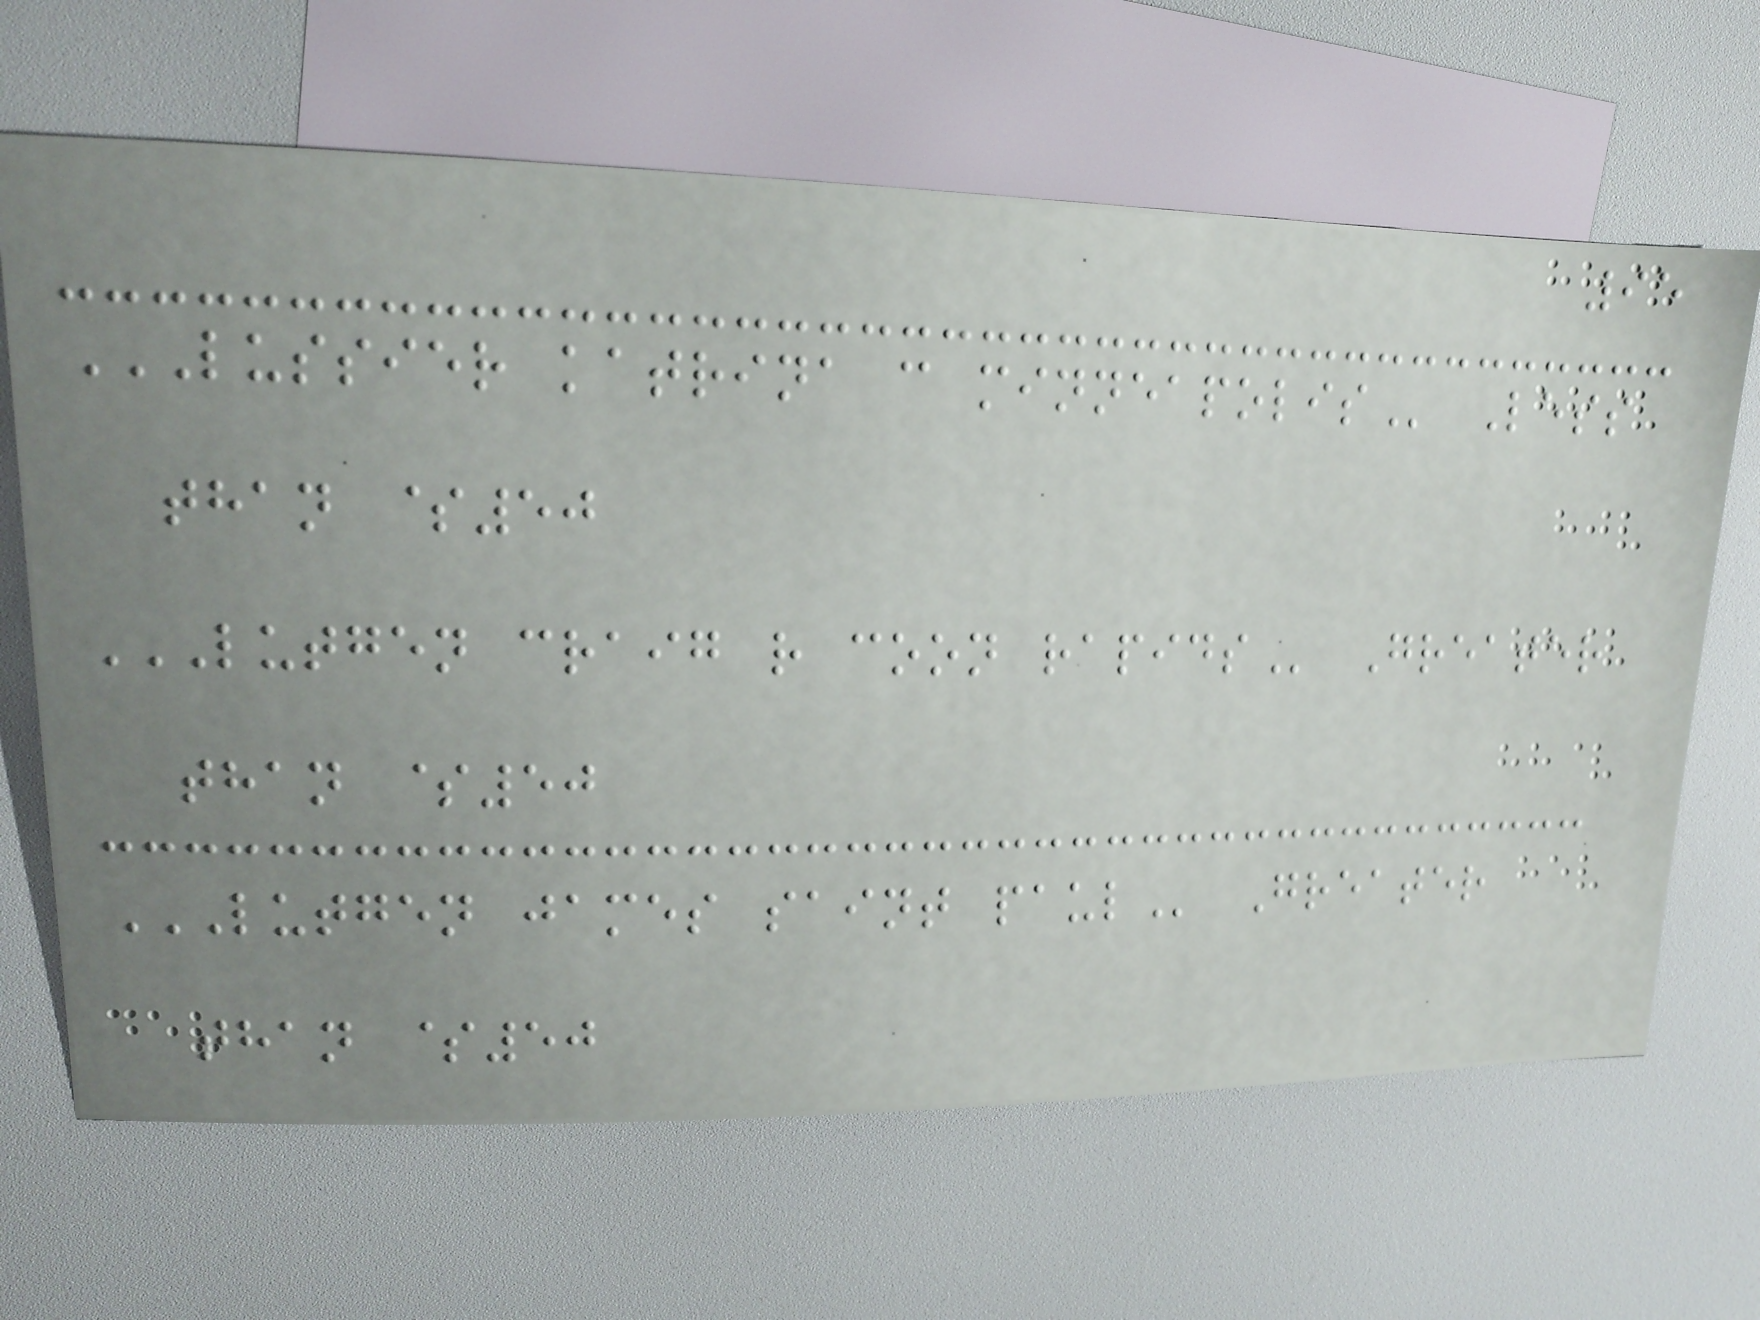95
LUSSIER KATRINA C MINNEAPOLIS Less
than $50
LUTGEN CRAIG R COON RAPIDS Greater
than $50
LUTGEN JAMES SAINT PAUL Greater
than $50
